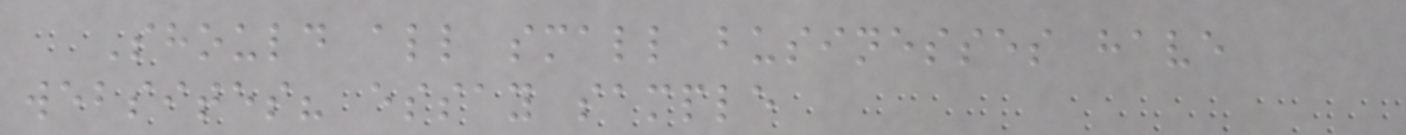Should all small businesses have
websites? essay sample
